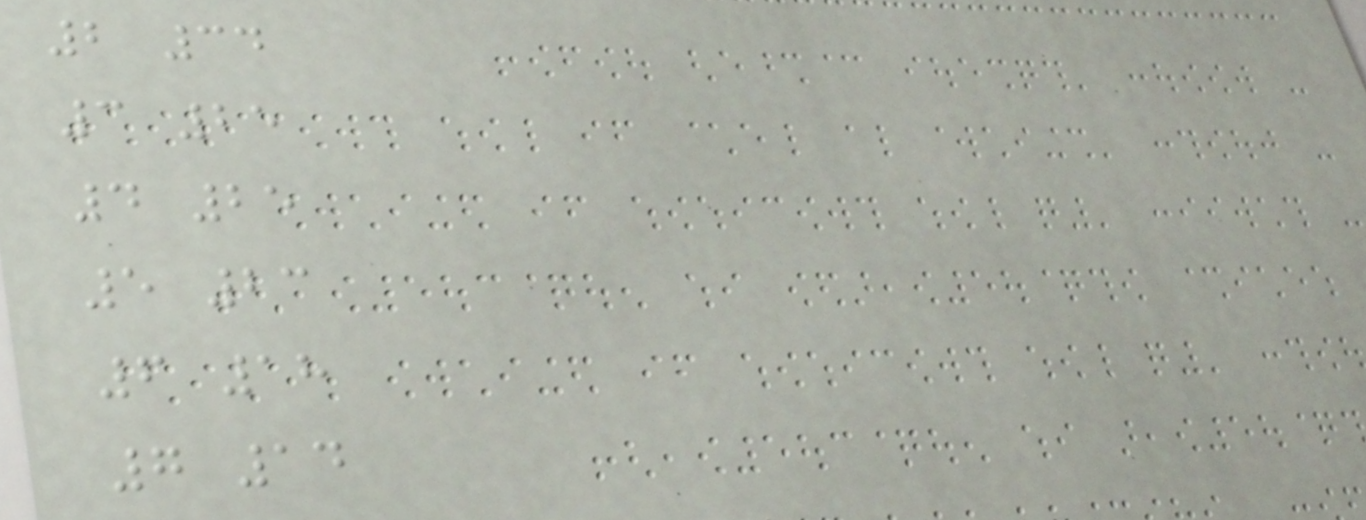2 34
3 25
4 25
5 23
6 18
7 14
